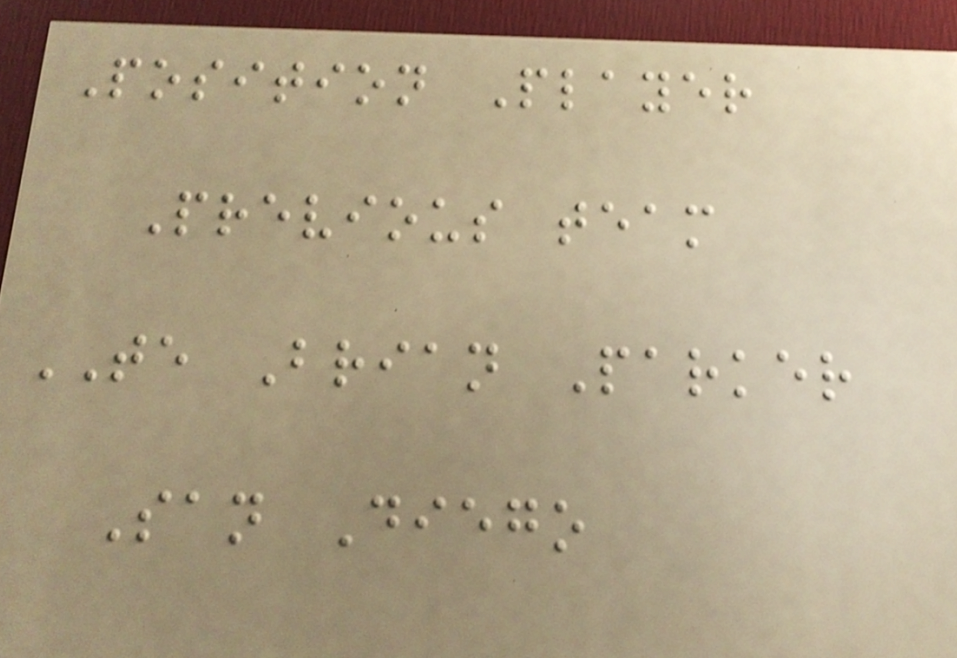Position Player
Previous team
TE Brian Parker
San Diego
